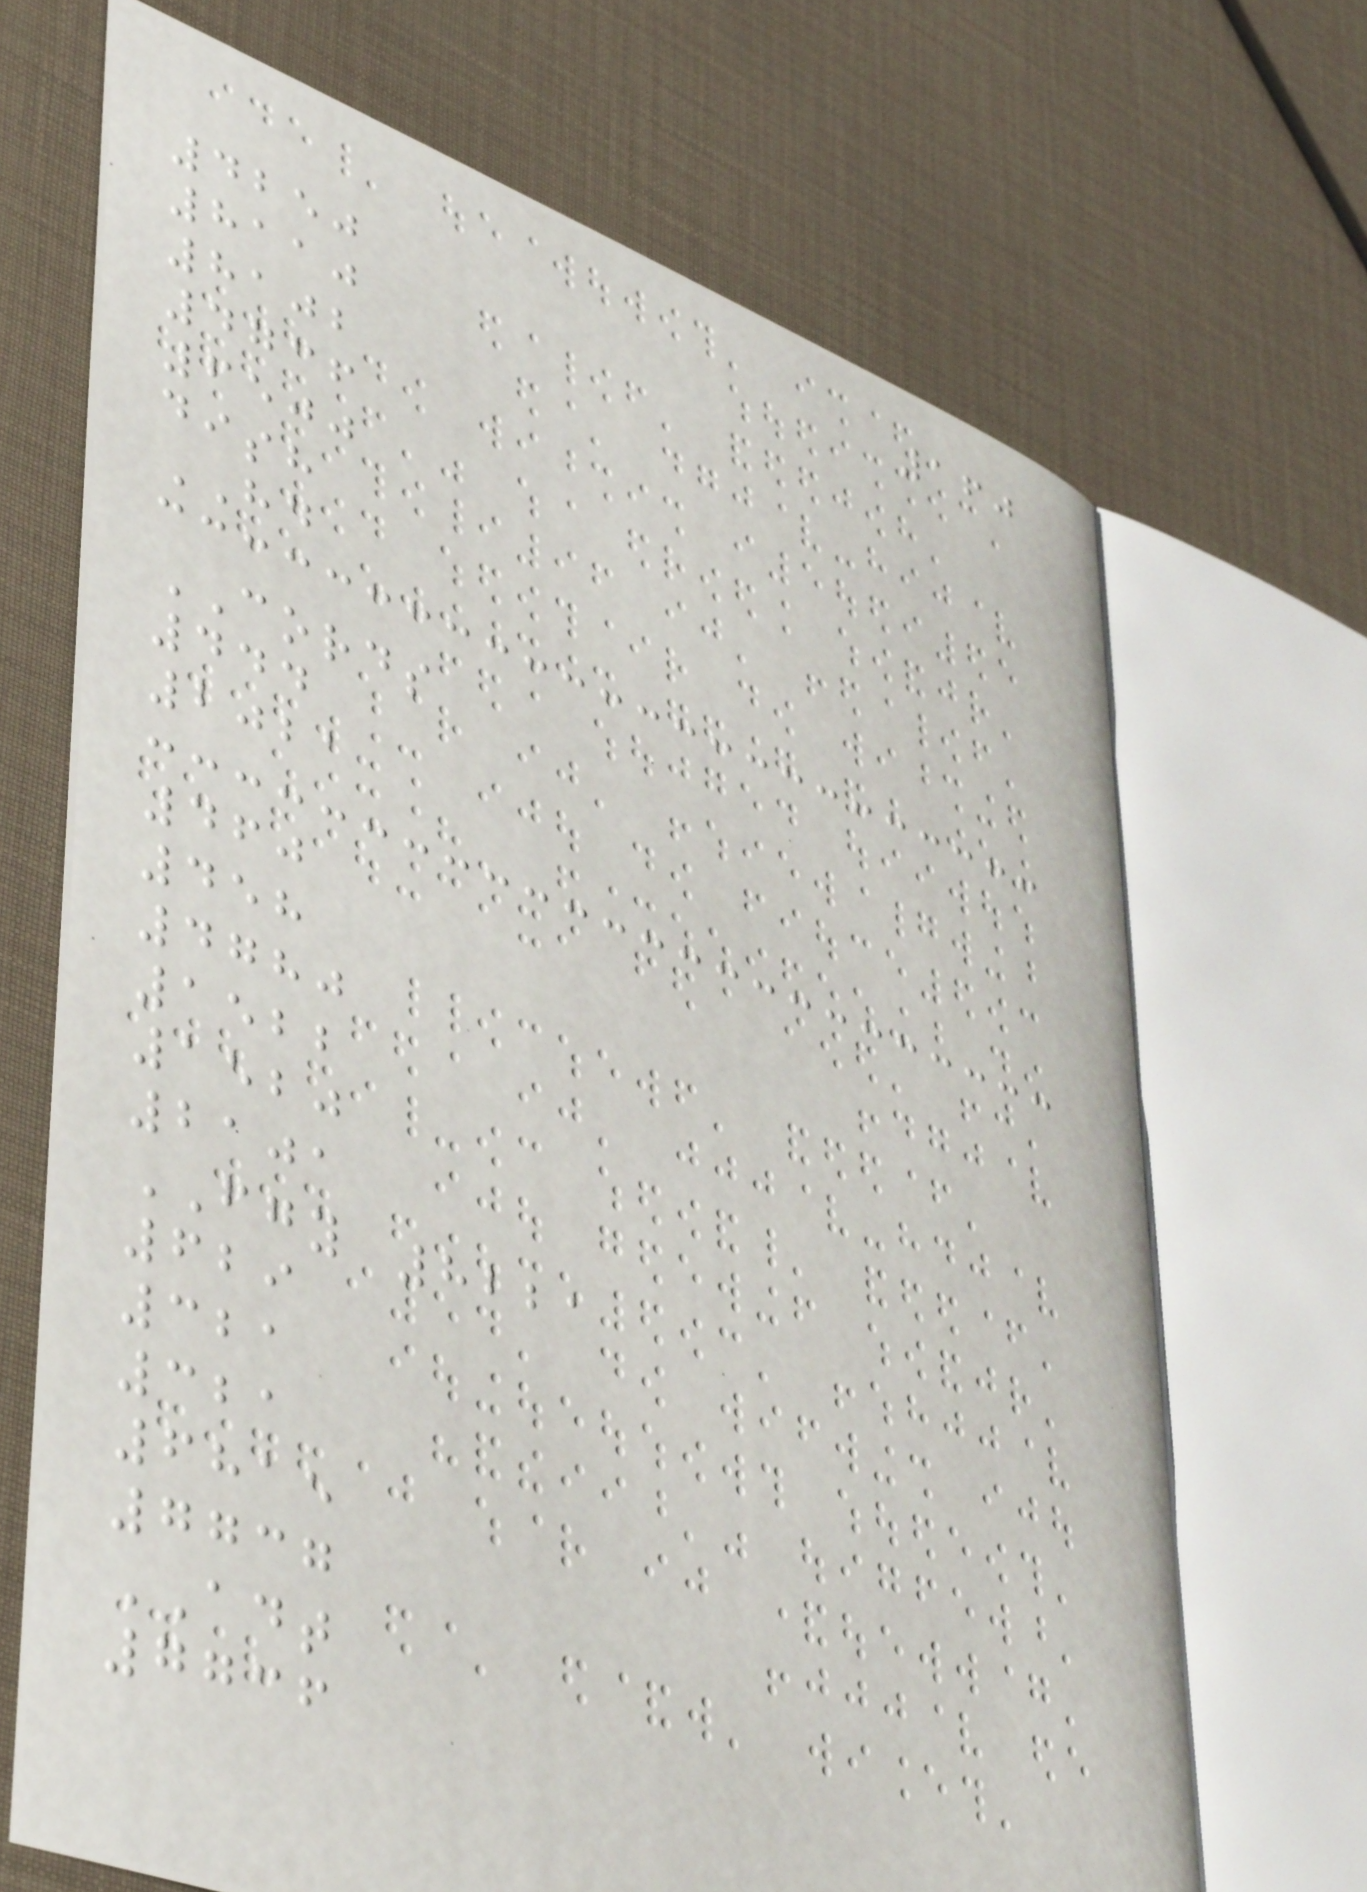160
4250
8110
8102
4736
6500
dish
HD
CORDS
444
2021
460
458
4780
1522
1520
2101
FGY 8221
629
321
321
6815
7737
ADT
7736
